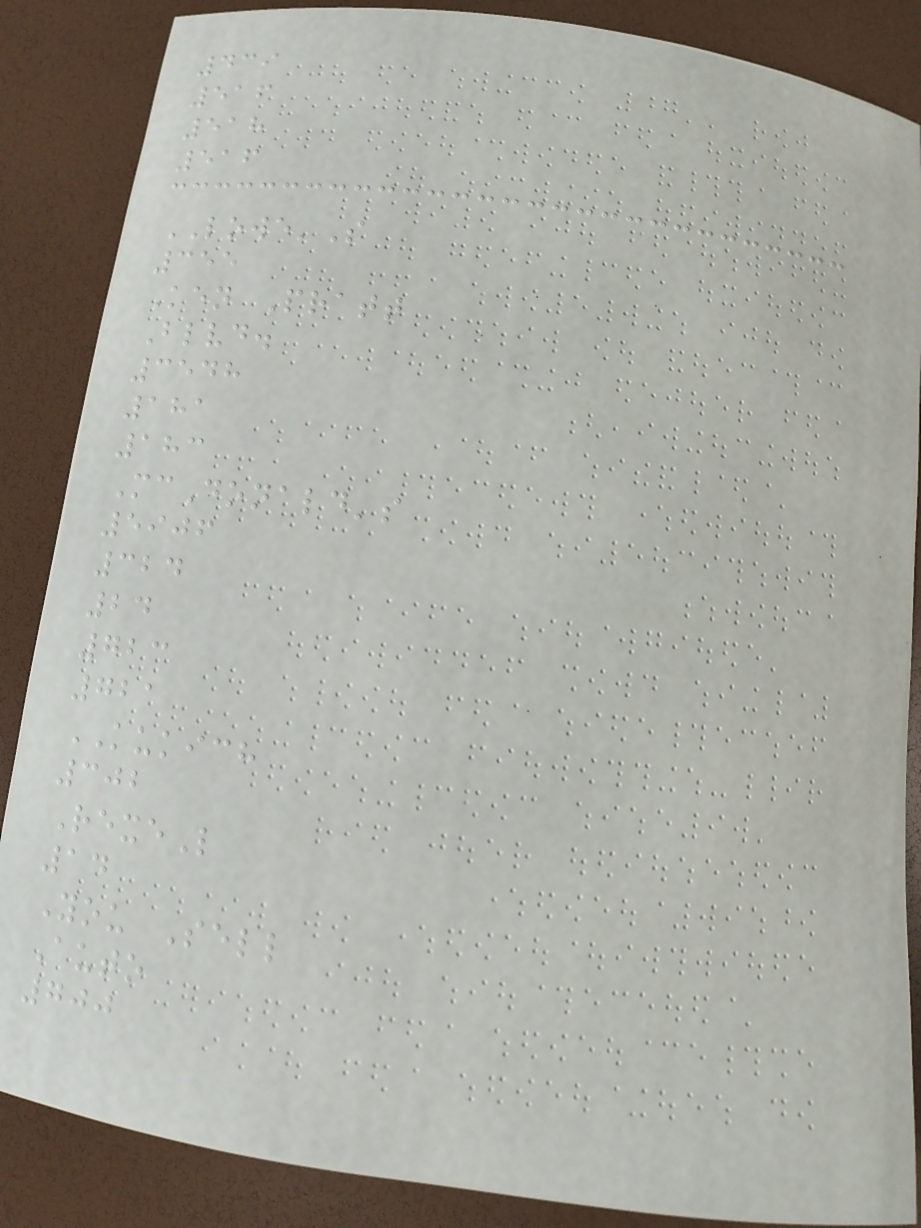439
516
518
516
LOWE'S
355
Ken Pratt
Blvd.
3548
181
183
McDonald's
5906
324
24
723
721
KUKICH
302
RexeL
14
You Sell
Auto
700
